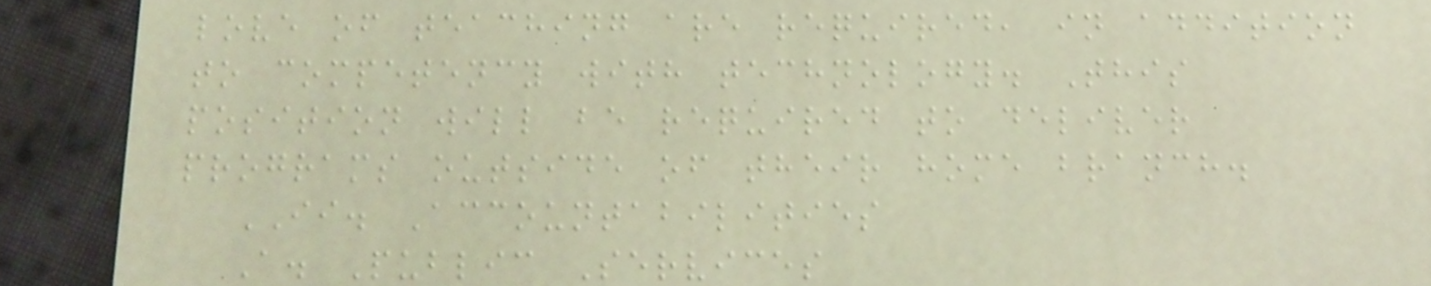love of teaching are required, in addition
to competency with technology. This
position will be required to deliver
programs outside of their home branch.
II. Accountabilities
A. Public Services
